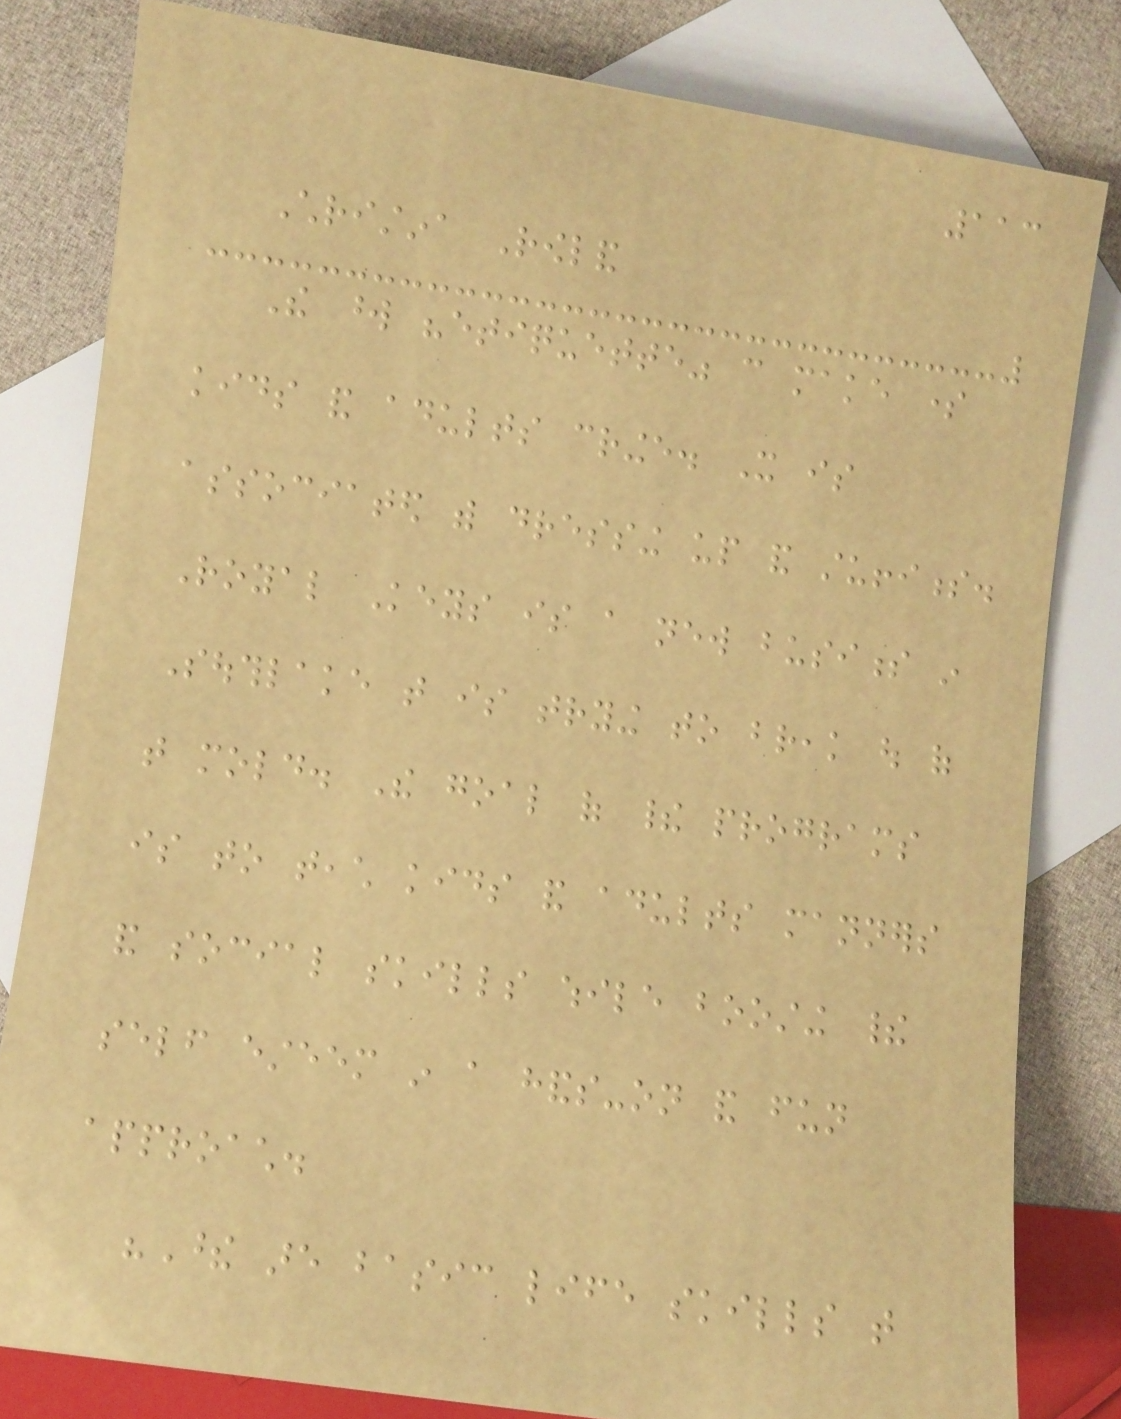113
Christina Rowland
The word "etiquette" can make some
kids and adults cringe. It is
associated with dressing up and stuffiness.
Royal Keys is a new business in
Southlake that is trying to break out of
that mold. The goal of their programs
is to teach kids and adults manners
and social skills while boosting their
self esteem in a hands-on and fun
approach.
"These are basic life skills that
